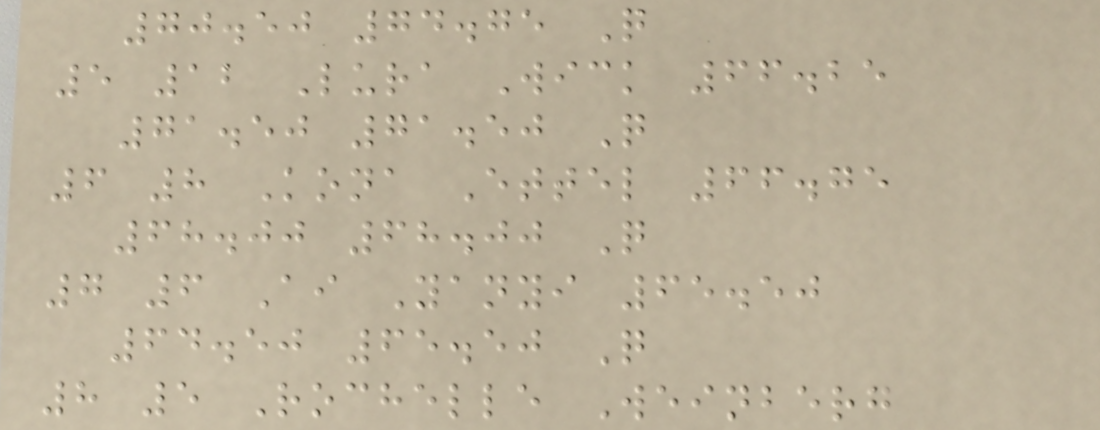70.50 74.75 Q
5 12 Lura Wick 66.25
71.50 71.50 Q
6 8 Kona Ettel 66.75
68.00 68.00 Q
7 6 Ai Yanyi 65.50
64.50 65.50 Q
8 5 Rochelle Weinberg
